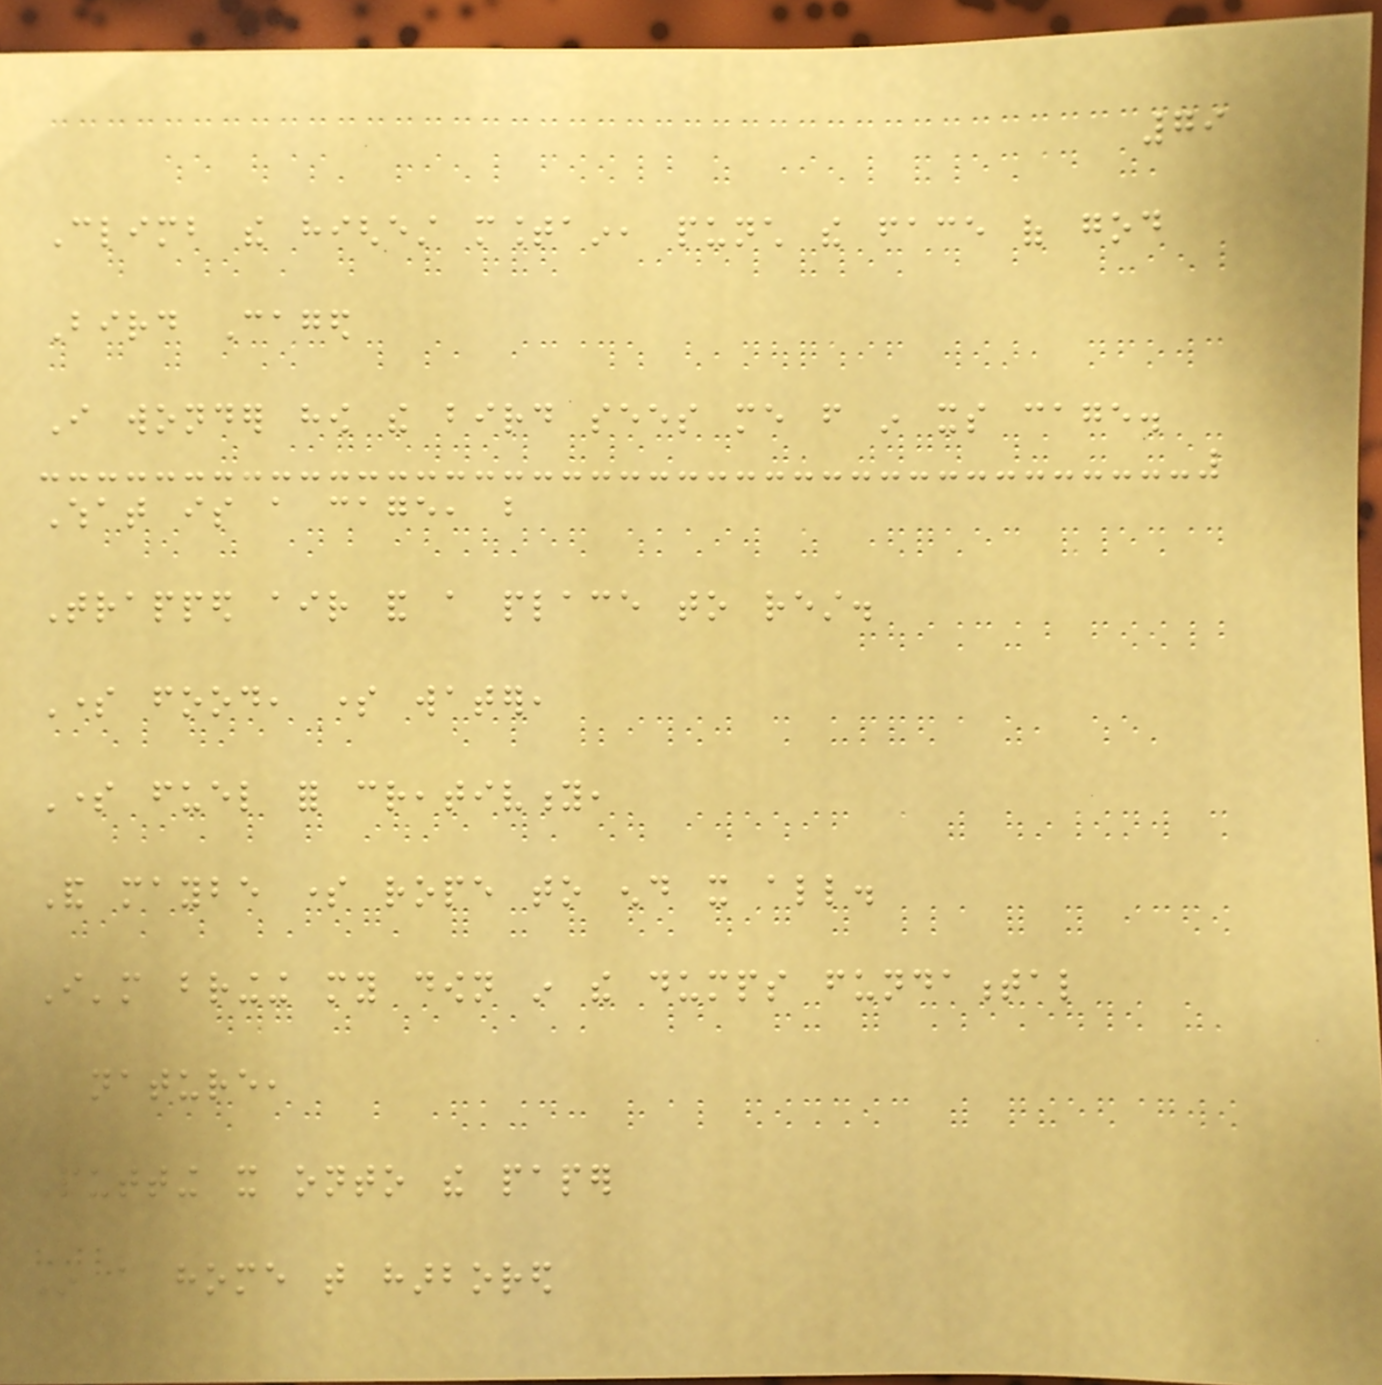79
Climb the highest mountain, punch the face of god
Bird Caged
I wonder how the bird sees me from in its cage.
What is a cage, but
Trapped air and a place to rest.
Some food, some water,
Some fuel for creativity,
And maybe some rope to end it all.
I'm bringing my down in the dumps fundamental
nature,
Putting it onto the paper
In a home that harbored
